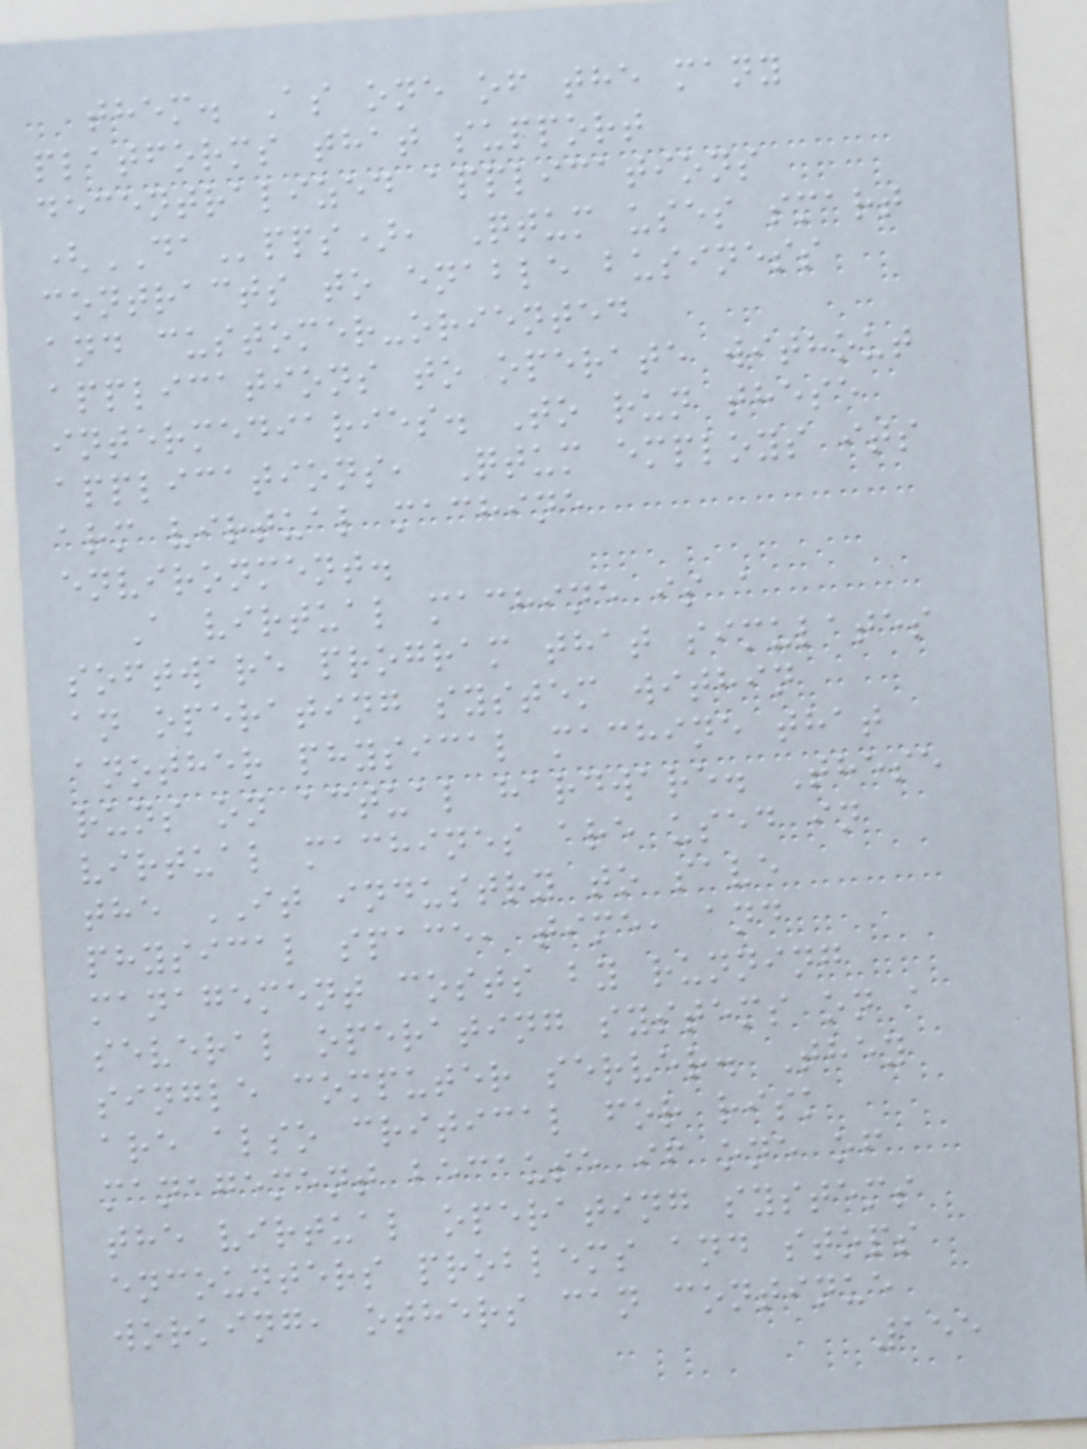them. As one of the many
platforms that support
decentralized applications
(DApps), Qtum uses smart
contracts to enable business
and customer-oriented
applications to operate without
intermediaries. To run these
applications, Qtum employs its
arm virtual machine
environment.
A virtual machine is a
software program that simulates
an operating system within
another physical machine that
runs on actual hardware. These
virtual machines are used in
the IT industry to save
physical space, time, and
management costs by running
several operating systems on a
single computer server. They
are also critical for risk
management because if one of
the virtual operating systems
encounters problems and stops
working, others can continue
155
